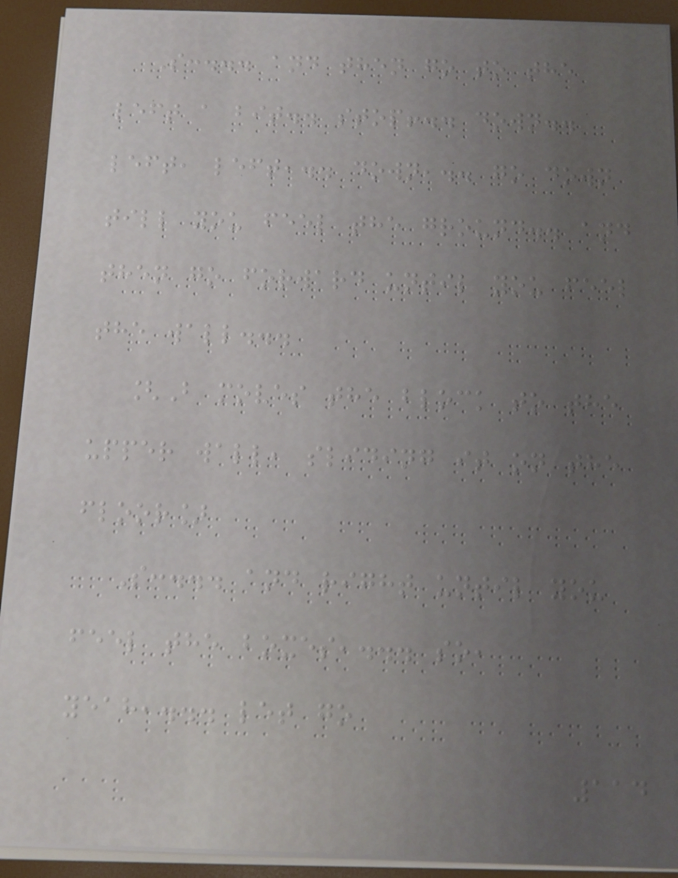S:... and then go to the
left a bit.. stop!.. down..
left, left,.. down,.. go down
till you feel the ground.. and
then go forward until you feel
the wall...
[B moves the block to the
upper wall, sliding it on the
floor]
S:... and right until you
feel the boxes,... so,
yeah,... let go
114
